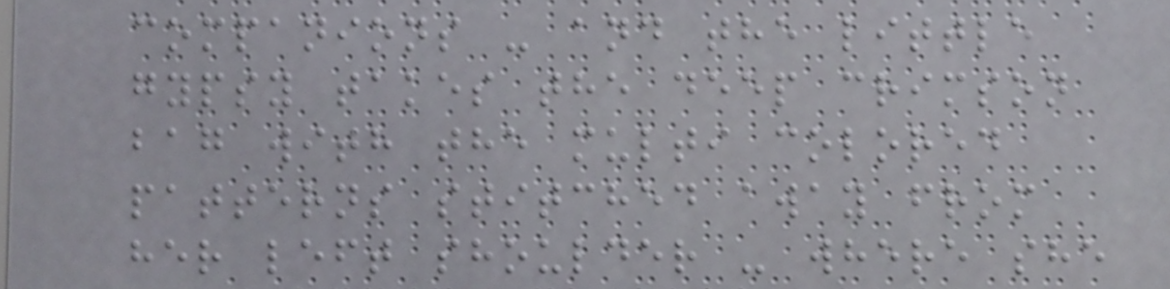companions - and the little
gypsy takes the deep crimson
bag with the multi colored
patterns stitched away from
her left shoulder - where she
